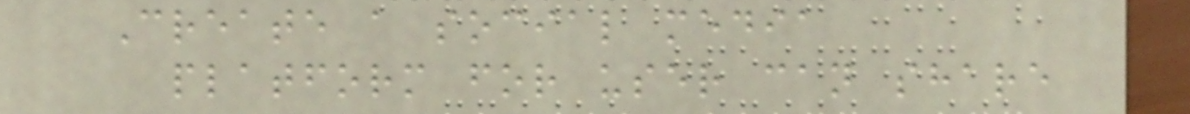Create a social media
platform for user can share
